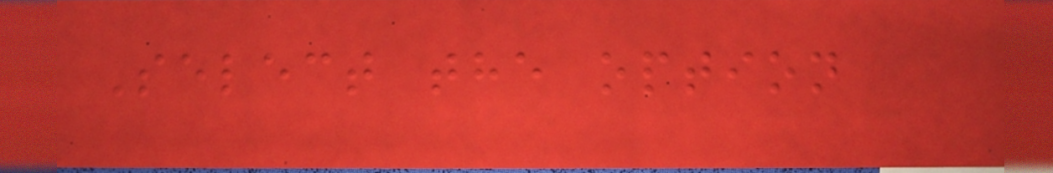Select the option
